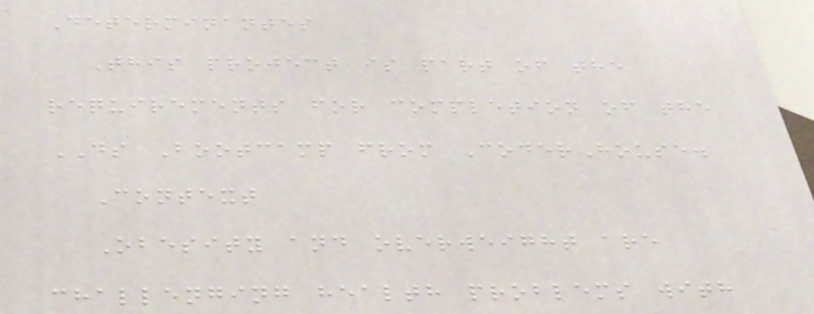Determinantes
This project is part of the
requirements for completion of the
DS Bootcamp from CoderHouse.
Context
Obesity and overweight are
challenging health problems with
